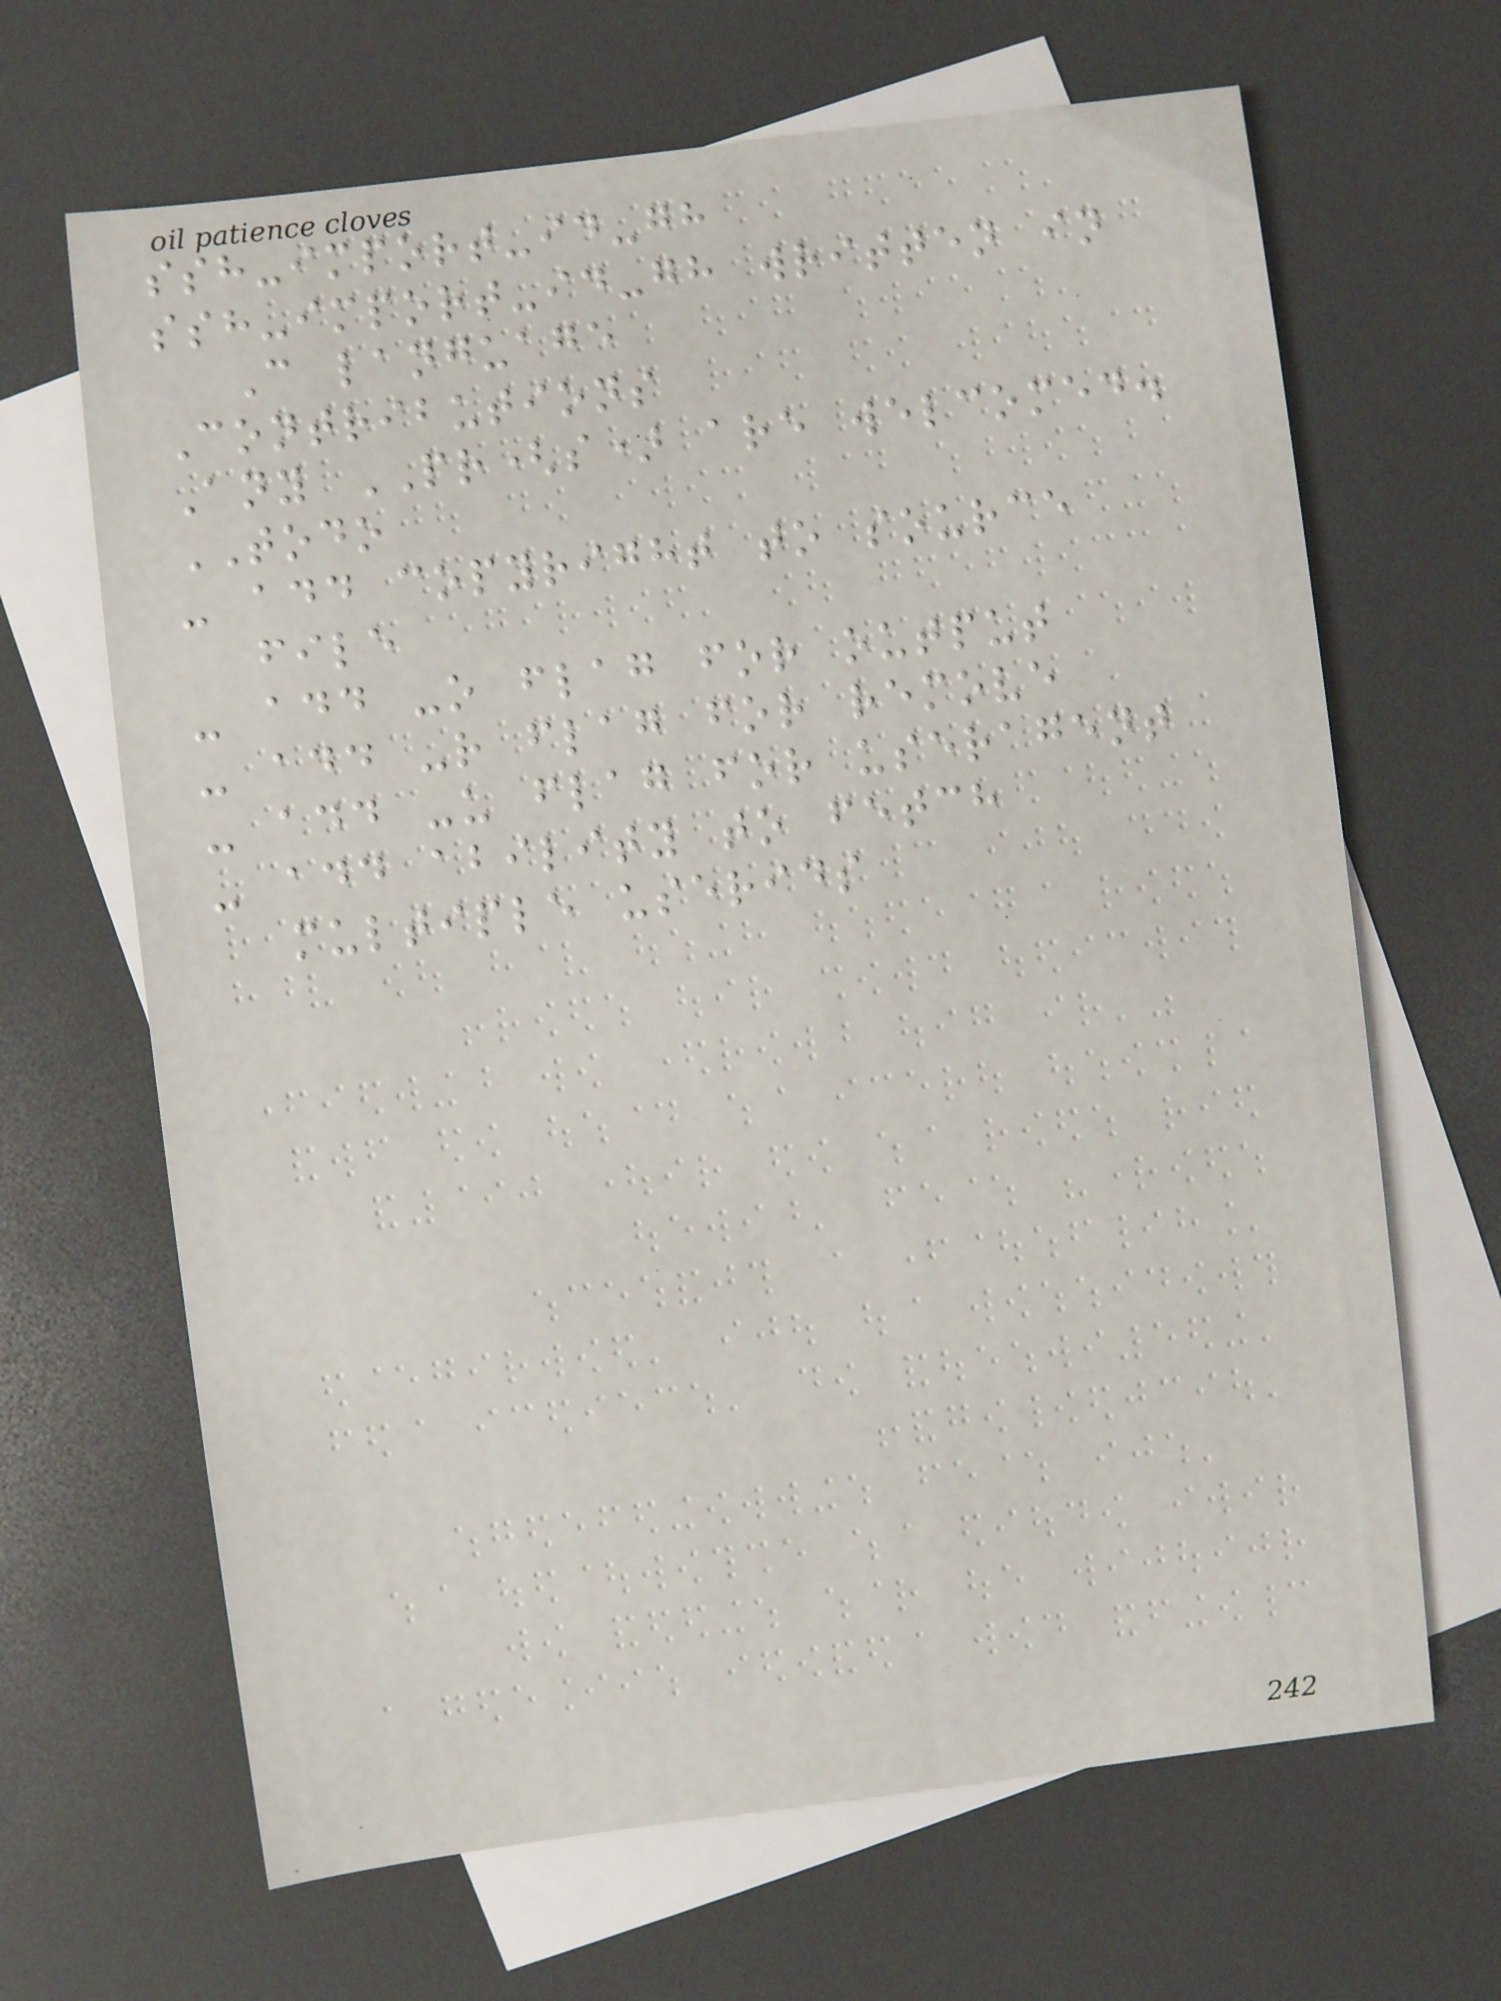ssh-import-id-gh
ssh-import-id-gh written in
C language
Contributions
Any PR(s) are welcomed.
TODO
- add copyright to source
file
- add -o flag for output
- add -r flag for remove
- add -u flag for useragent
- add ability to fetch
multiple userids
